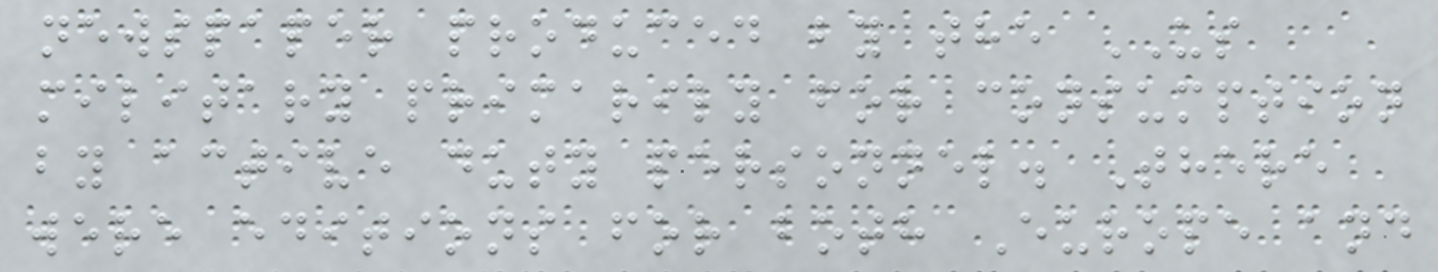newspaper produced by the US
military primarily for consumption
by active duty personnel. There
were editions for both Europe and
